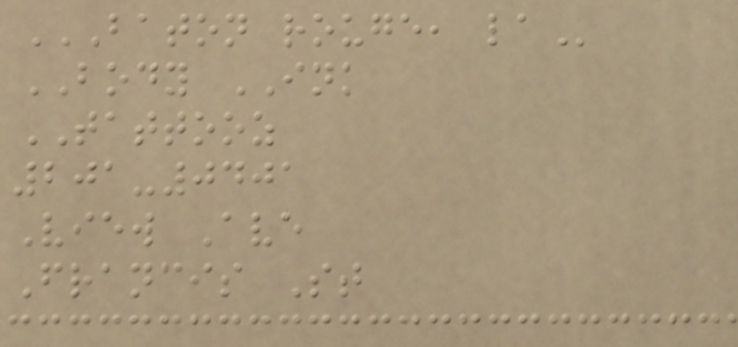BATON ROUGE, LA
BODY INK
TATTOOZ
201-0401
View Ave
Francis St
